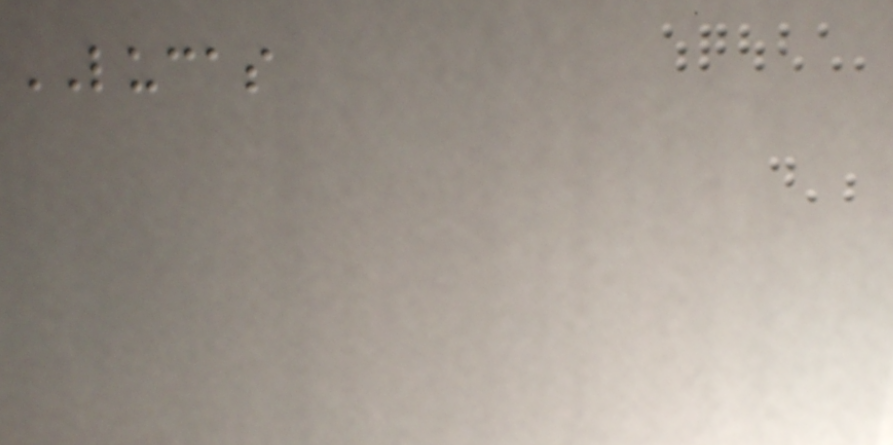LUCAS
